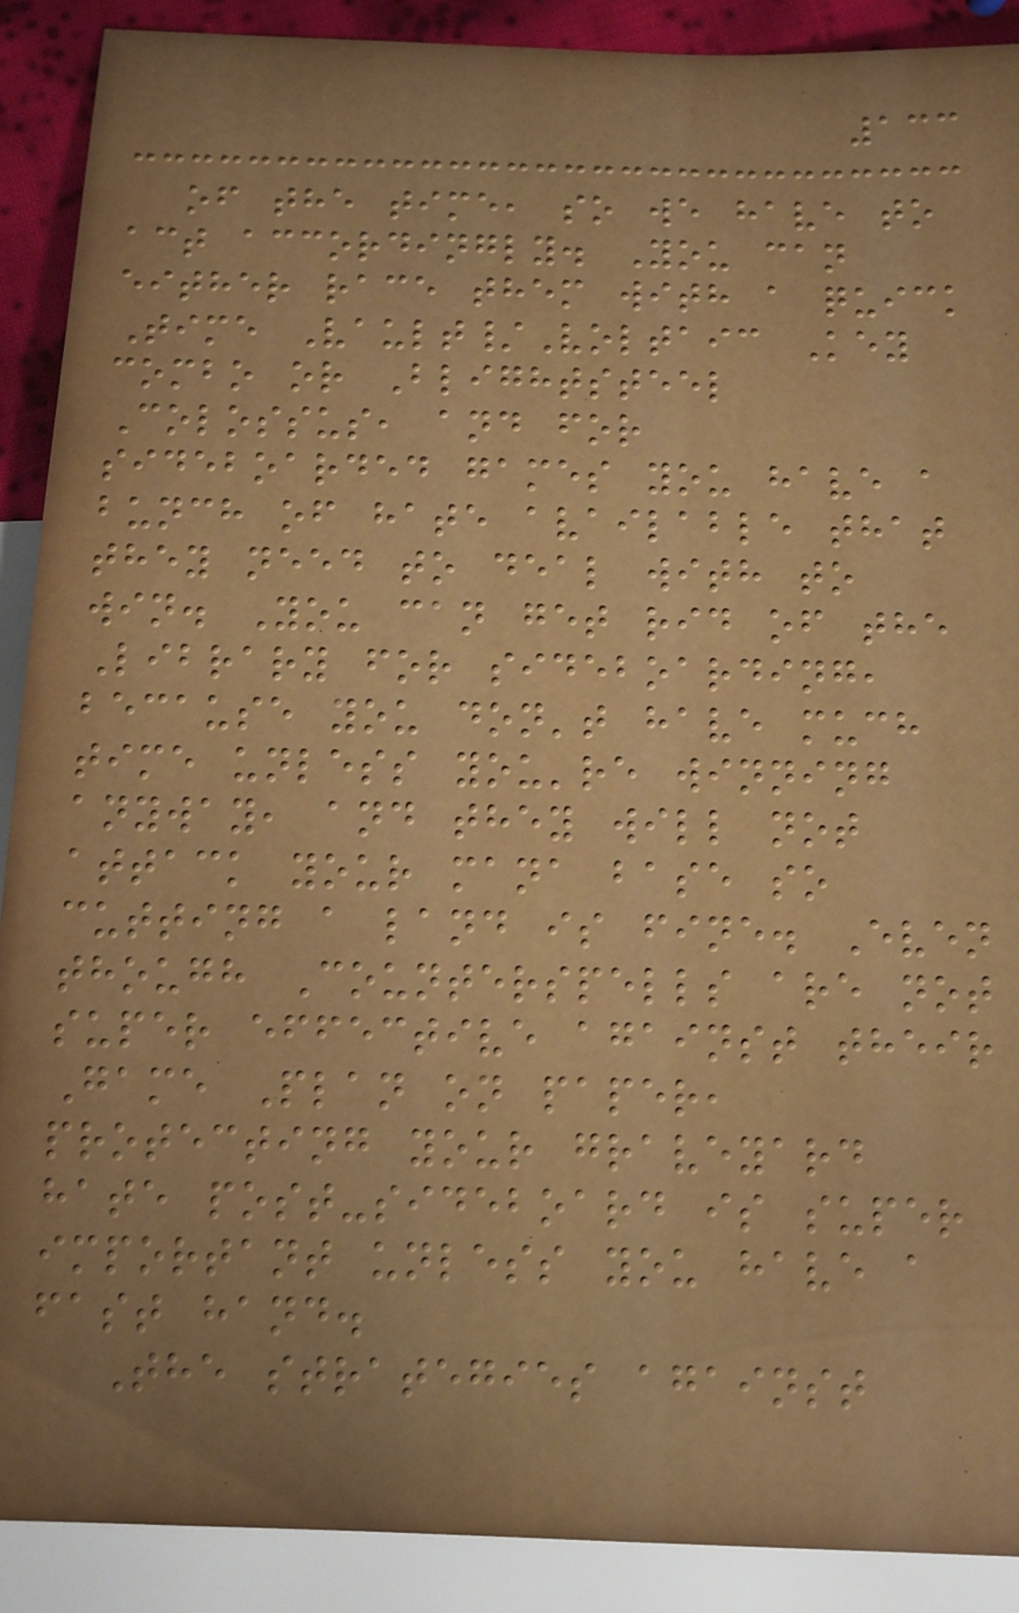133
of the time, so we have to
act accordingly. You can
either race them with a quick
Time Vault/Voltaic Key
combo or Blightsteel
Colossus, and for
sideboarded games you have a
bunch of hate available that
they need to deal with to
win. You can get rid of the
Library for sideboarding,
because you don't have much
time unless you're winning
anyway, and they will not
attack your mana base so
cutting a land is fine. Even
though Counterspells are not
super effective against their
Game Plan on paper,
protecting your graveyard
hate post-sideboard is super
important unless you have a
fast hand.
The strategies against
